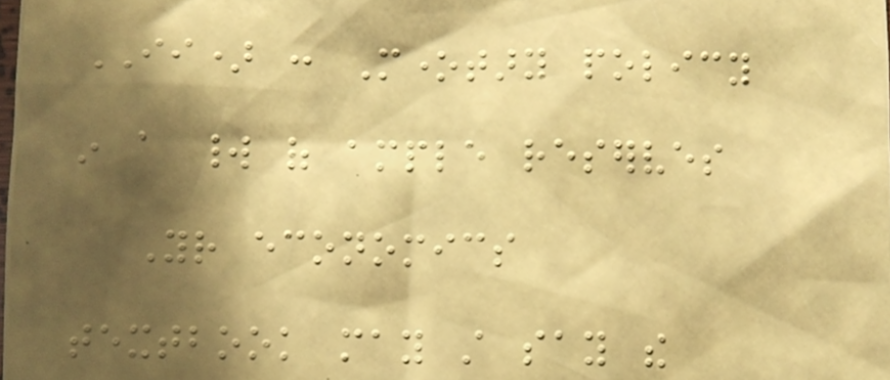II) : Monetary policy
in a world of ample reserves
Your economics
textbook may still say the
